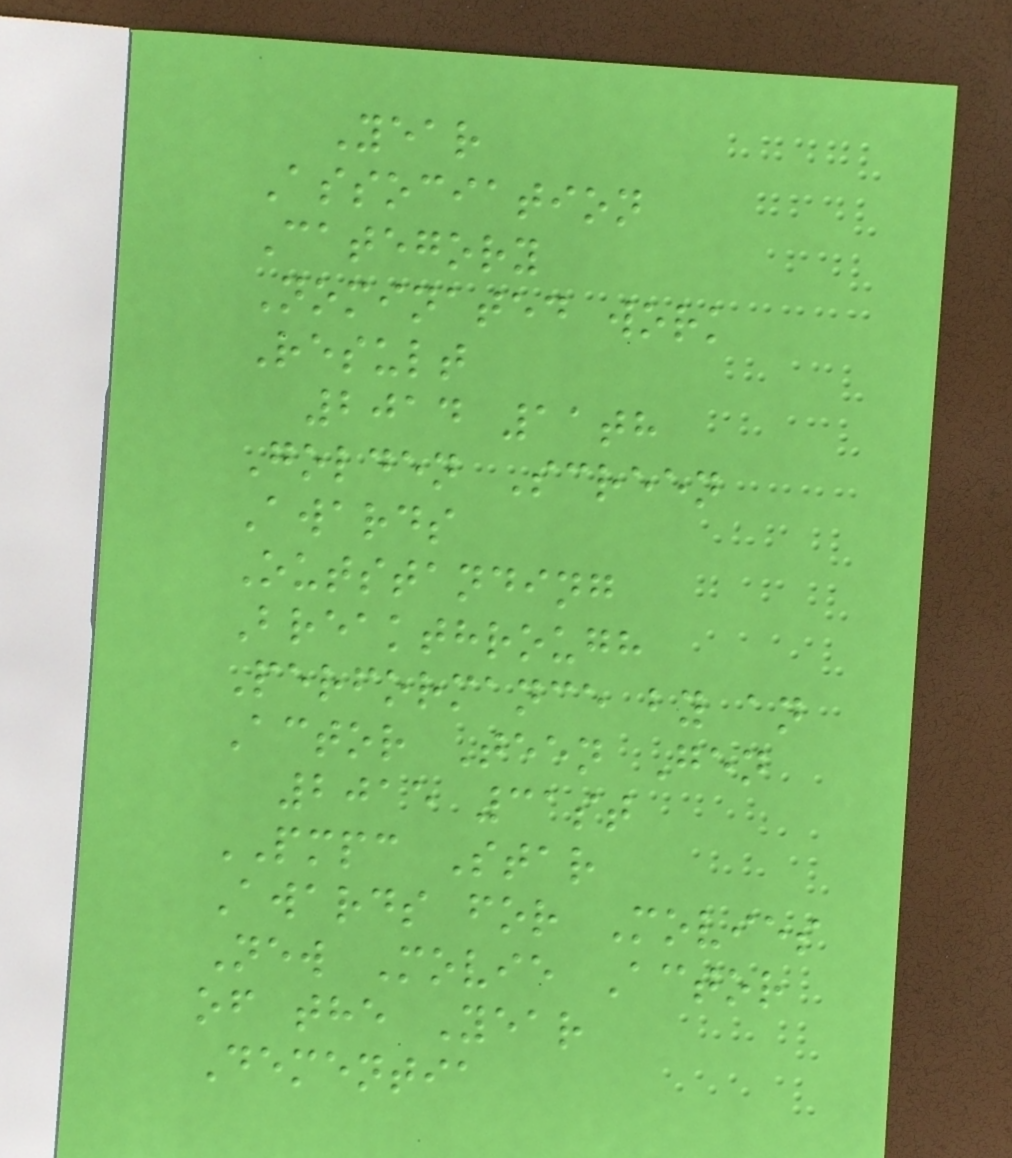Year
Association
Category
Nominated work
Result
2014 11th
Golden Screen
Awards
Outstanding
Breakthrough
Performance by an
Actor Teen Gen
2015 31st
PMPC Star
Awards for Movies
New Movie Actor
of the Year
Dementia
